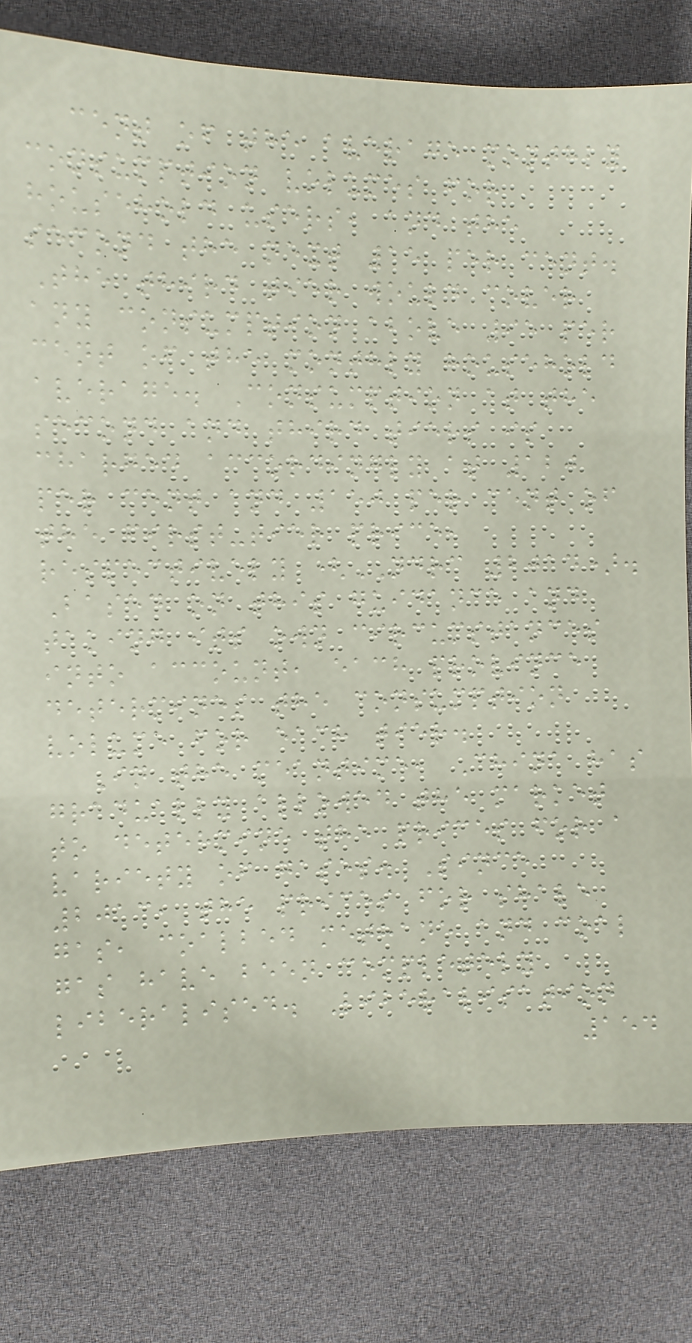cent of the average monthly
consumption volumes for
household users, and the
second the next 15 per cent.
The third tier would cover
any consumption above 95 per
cent of the monthly household
average. Consumption at the
second and third tiers is
charged accordingly at 120
per cent and 150 per cent of
the first-tier price,
respectively (NDRC 2014).
Based on this guidance and
taking its own circumstances
into account, each province
determines the consumption
volume for each tier.
In the meantime, China has
gradually allowed the market
to determine the prices for a
variety of gases. Since
2013, the prices for shale
gas, coalbed methane and coal
gas have been completely
liberalised. Liberalisation
154
